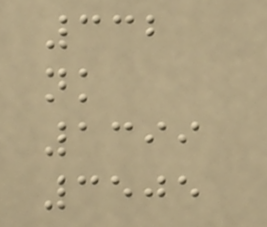332
nk
1399
3505
